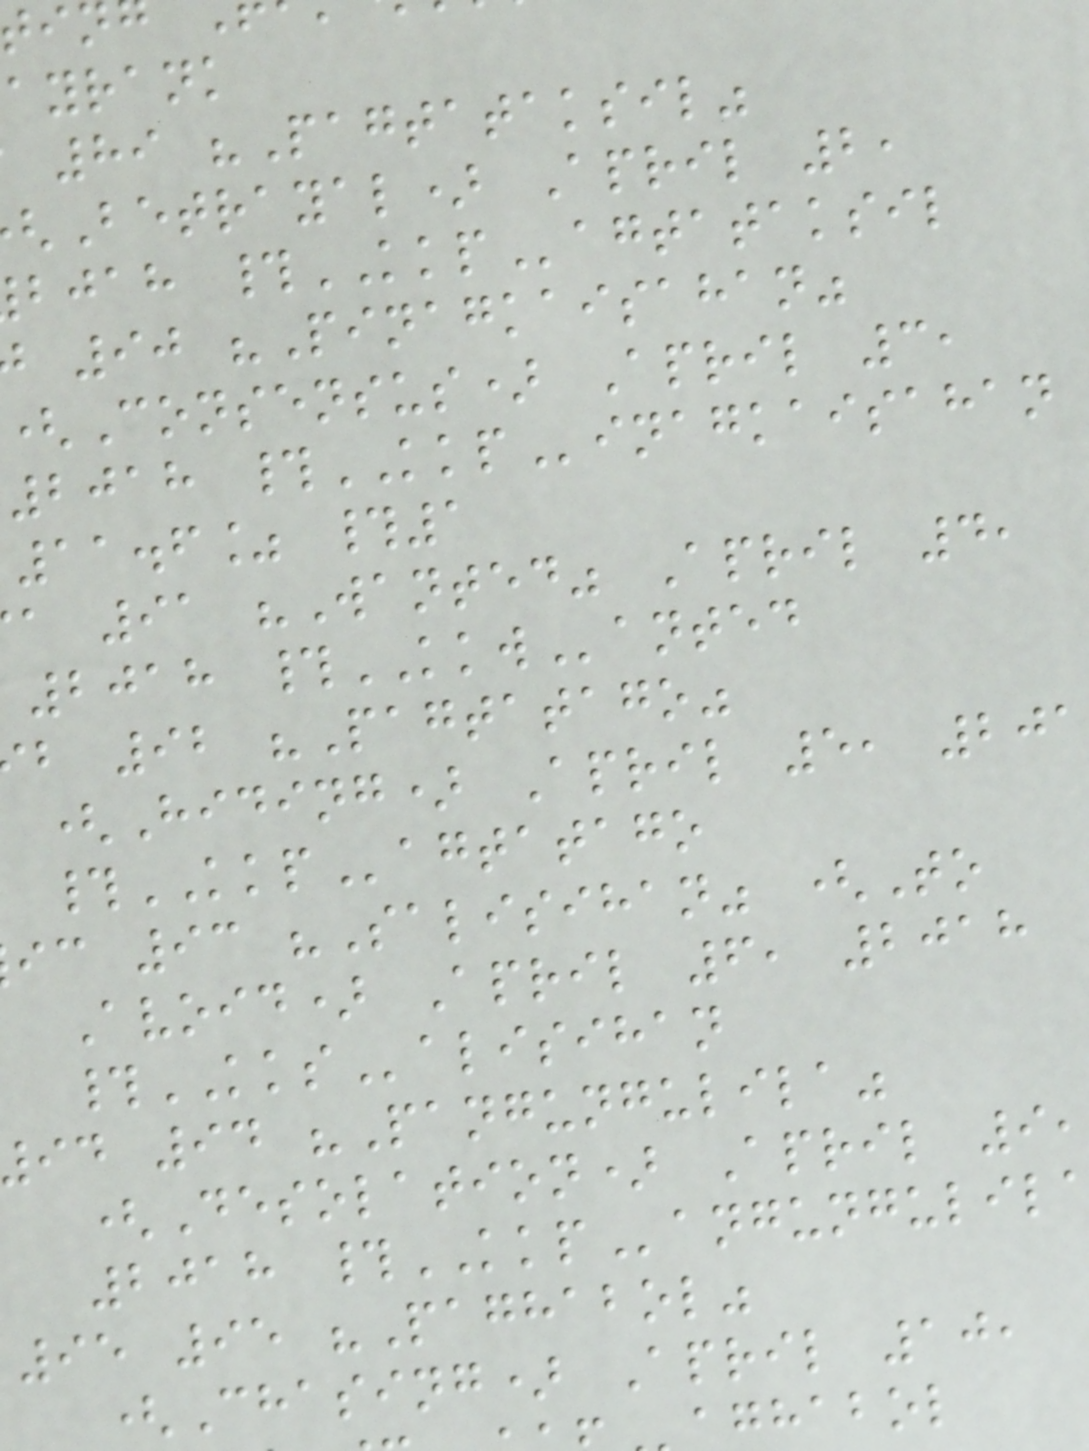ayrank
89 "Pagtataksil"
Betrayal) April 2,
bjah #KKPagtataksil
90 "Pinagkaisahan"
(Consensus) April 3,
2018 #KKPinagkaisahan
11.6% #1
a 91 "Wanted" April 4,
2018 #KKWanted
b 92 "Pagtatago"
(Hiding) April 5, 201
#KKPagtatago
ic 93 "Salisihan" (To
Avoid) April 6, 2018
#KKSalisihan
id 94 "Pangungulila"
(Desolation) April 9,
2018 #KKPangungulil
95 95 "Paghabol"
(Chasing) April 10,
ghabol
